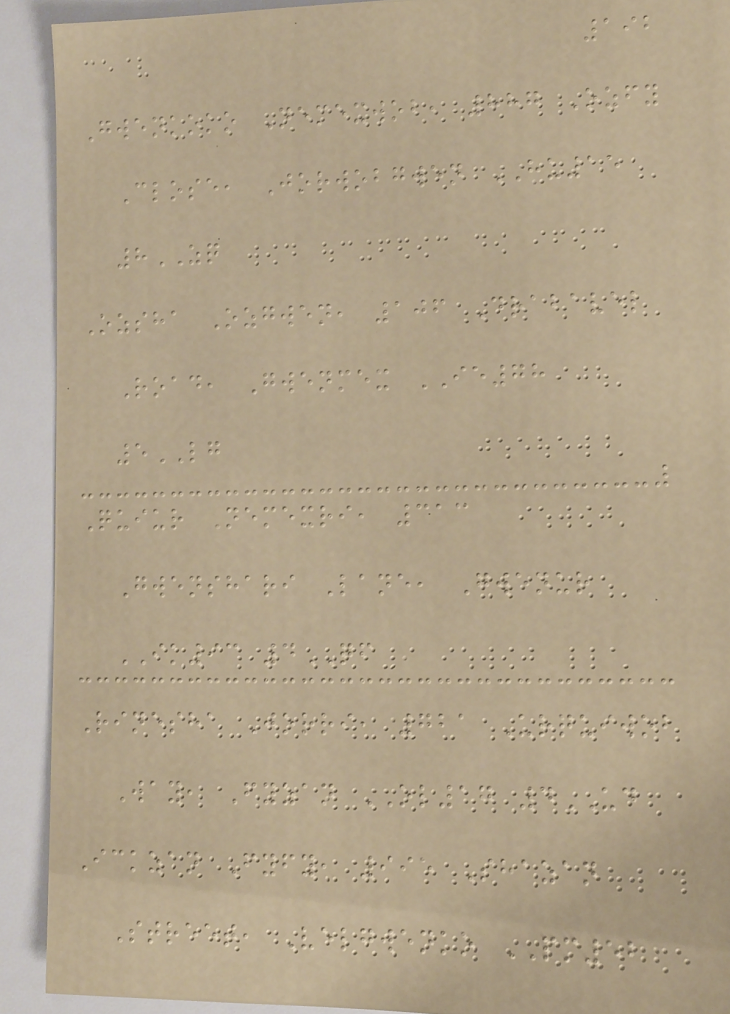192
Gwenkoko Nemexwob, 887 Ozfy
Close, Jorwobgwen HU15
8ZQ
Ozsha Ozgwen, 106 Drabavel
Road, Gwenmex IE78
5LG
Quiur Nemexri, 313
Gwenshari Lane, Gwenur
IK93 4QF
Rinesha Jorri, 721 Urquiwob
Way, Fyzan OL17 4UD
Ickzan Fyfy, 995 Shazan
Street, Velgwenko PM52
